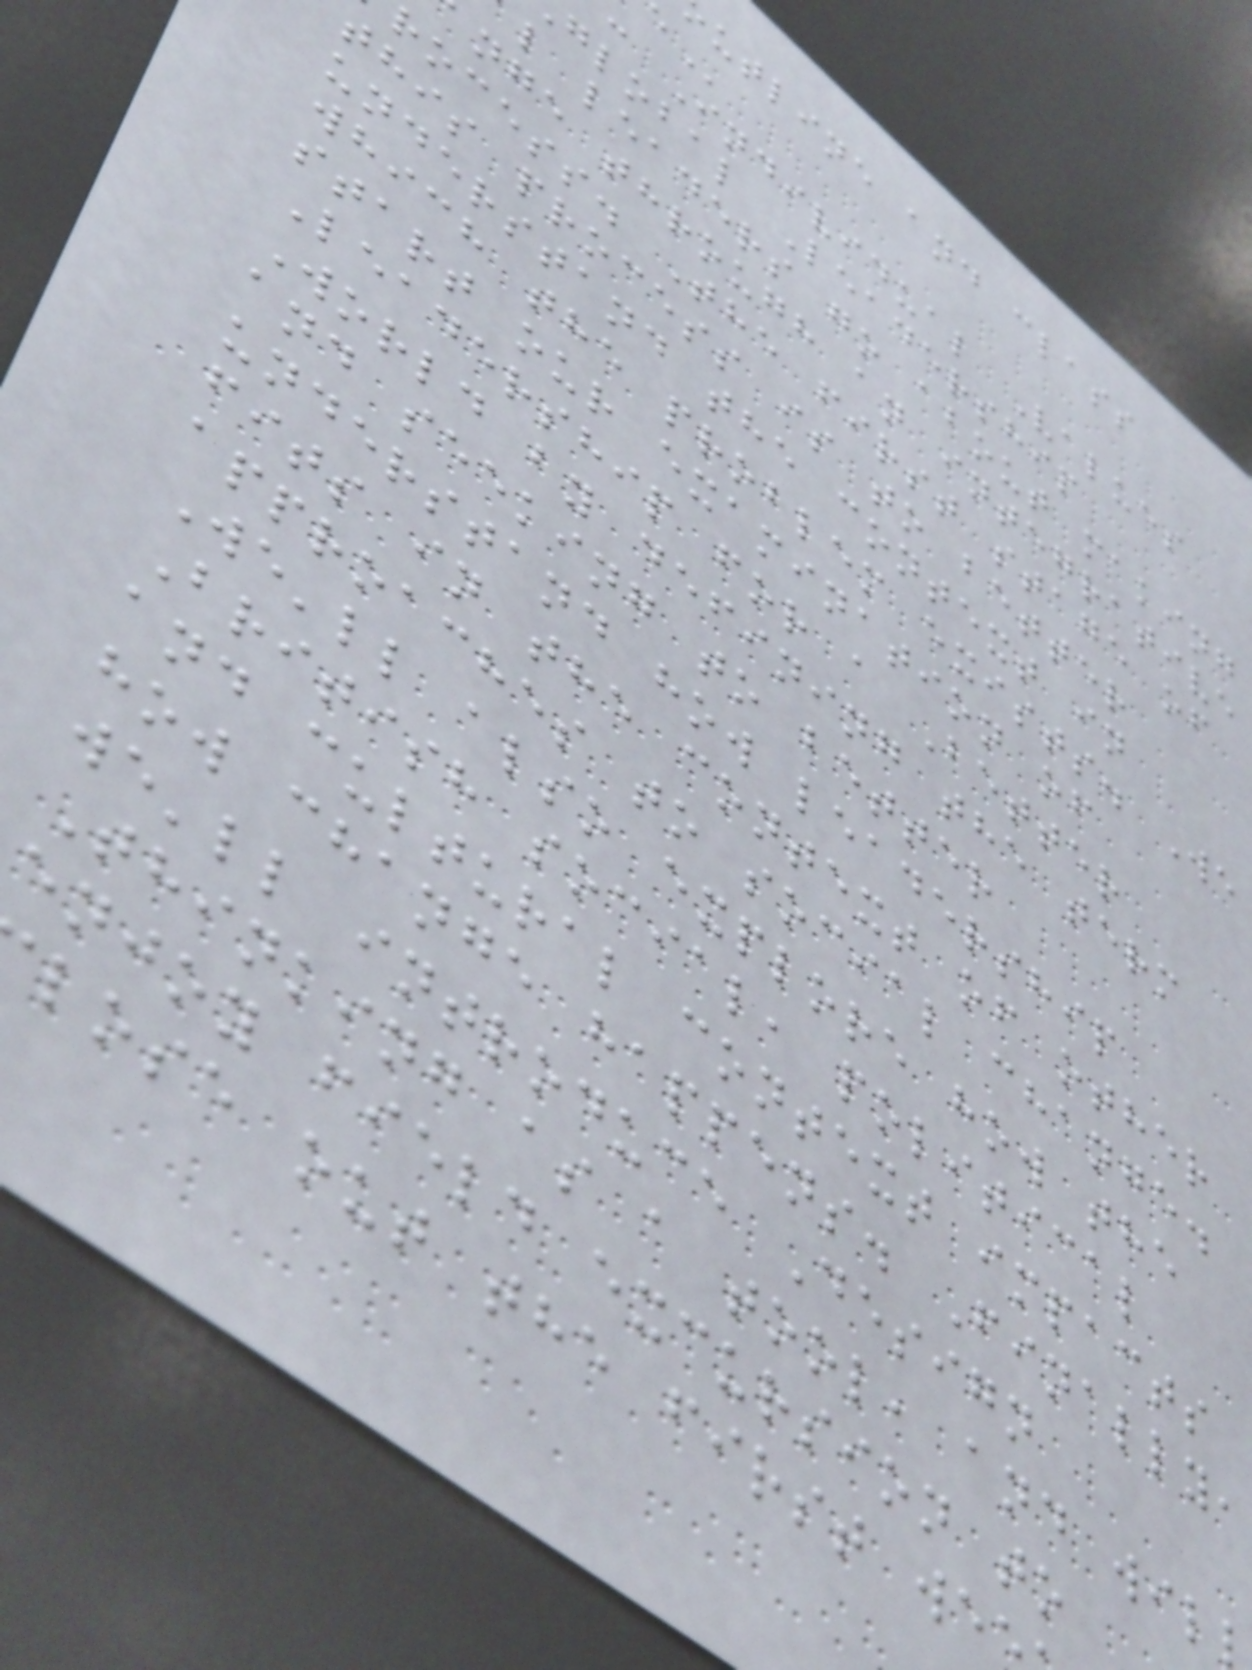utline and class
: Individual Values
global Leadership
l leaders go about making
nge through an integrative
rocess. The first stage of
this process is to better
understand the context in
which the problem exists. We
start our examination of
Leadership for a Better
World by defining the term
and seeking to better
understand how leadership
fits in the context of other
approaches to social change.
We'll also explore how the
British social, political
and cultural context impacts
how change happens. Finally,
we'll introduce Design
Thinking as a tool, and wil
enjoy field excursion to
lose out the first we
